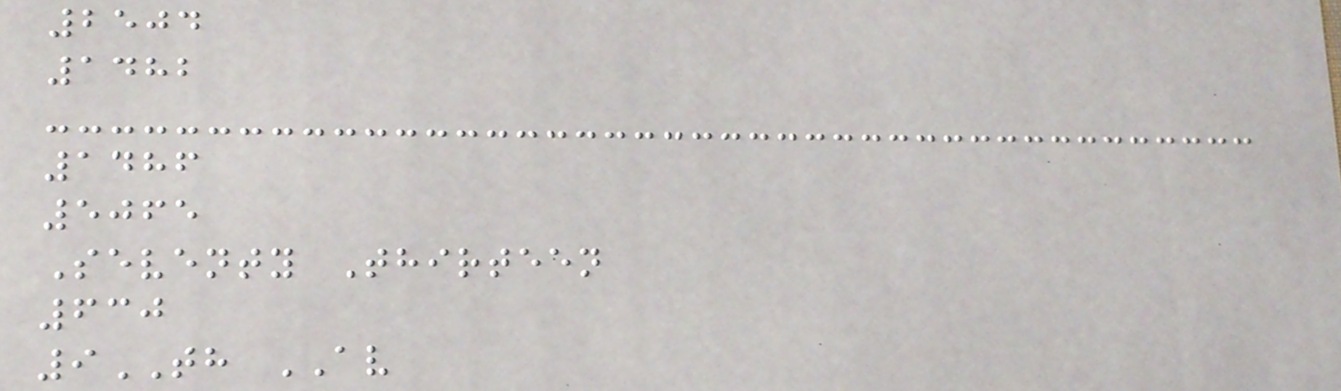2504
1482
1486
5065
Seventy Thirteen
630
9TH AV
